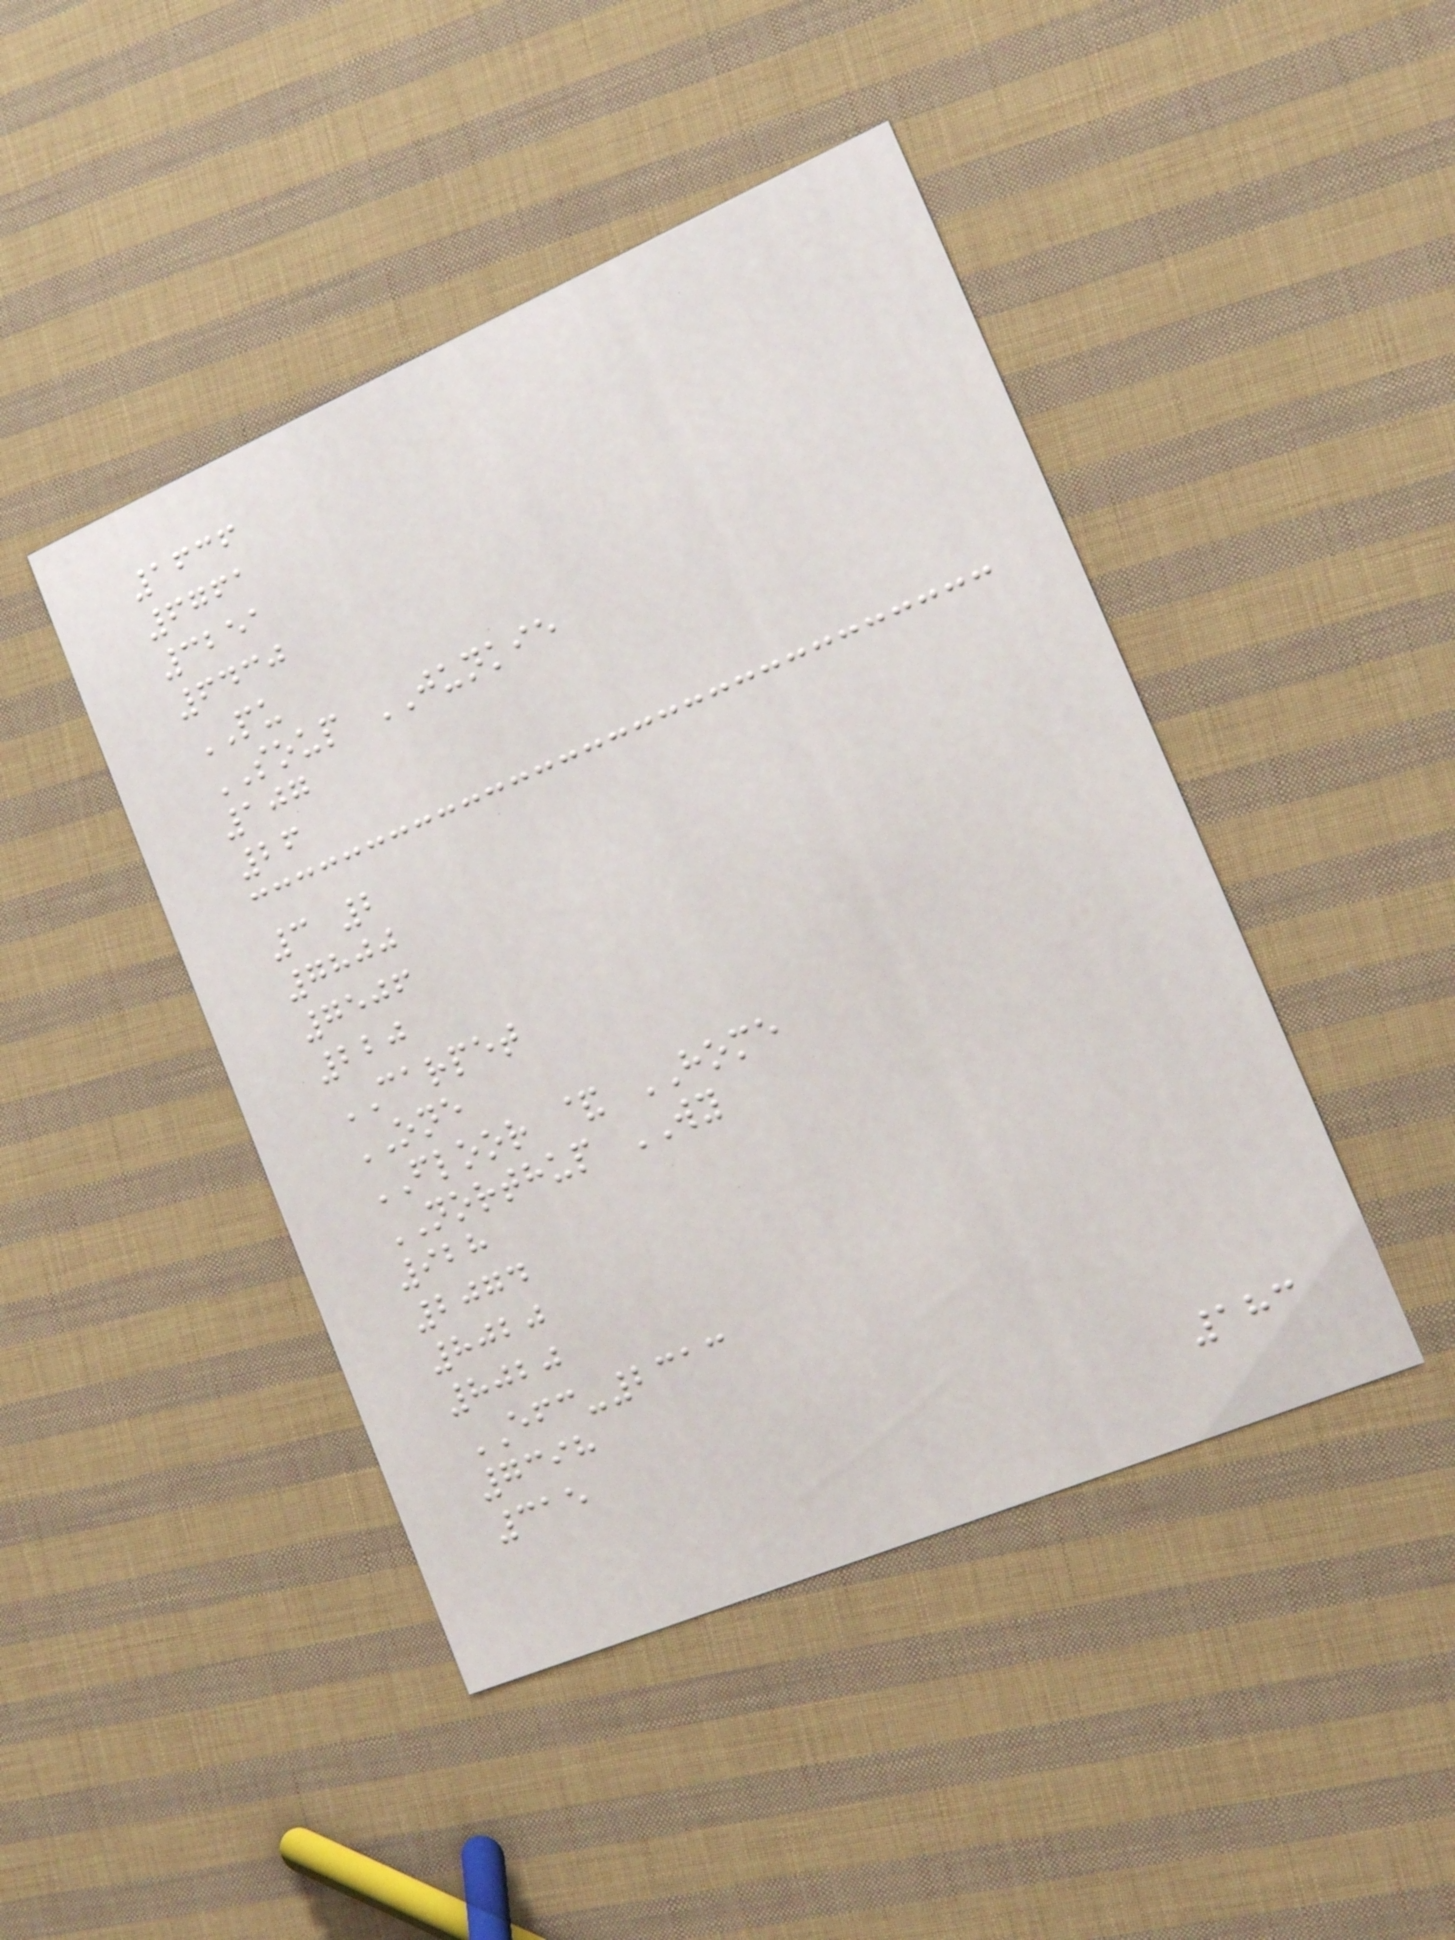1636
6761
3251
6430
PU
SOUP JUNKIE
107
26
3 2
7800
7506
220
CARPET
ONE
FLOOR & HOME
NORTHUP WY
928
2074
8020
8020
EFC-2313
7398
315
183
